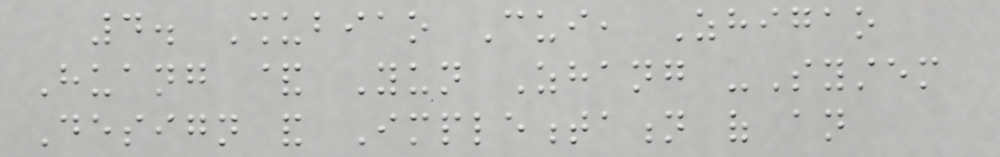4. Shubiao Cui, Zhigao
Huang & Yun Zhang -System
Design and Implementation of an
